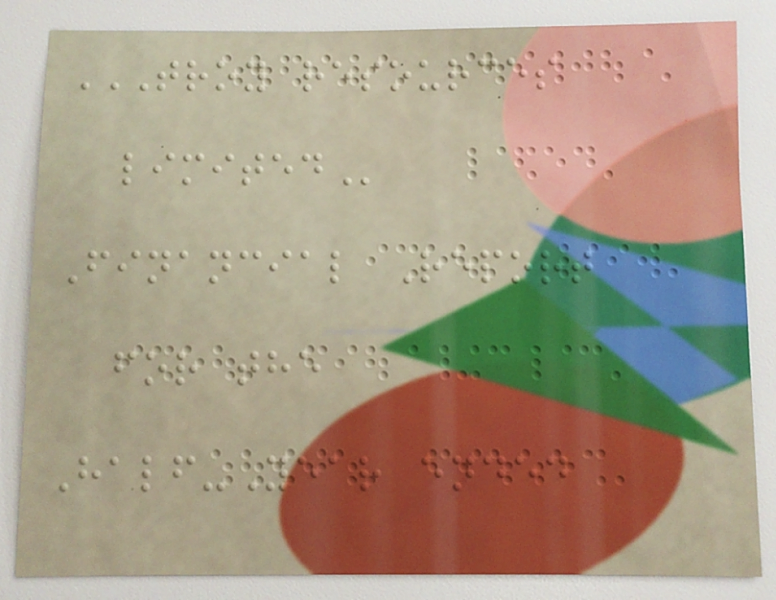TROY RESOURCES
LIMITED
Financial Report
for the
Half-Year ended
